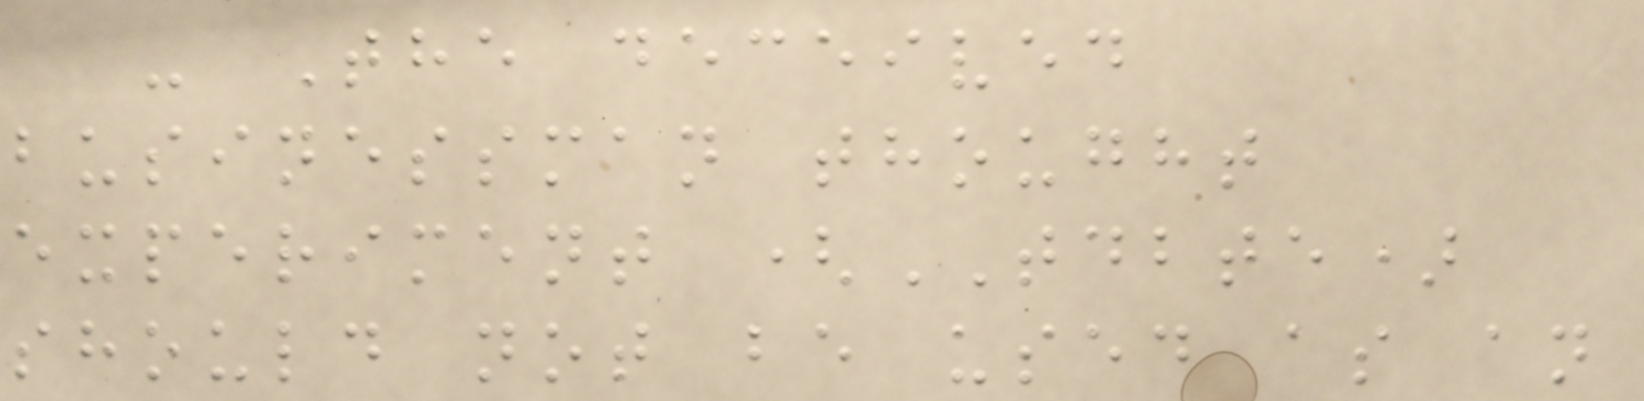- The deceived
businessman thought
experiment (TDBTE)
should not be used as an
